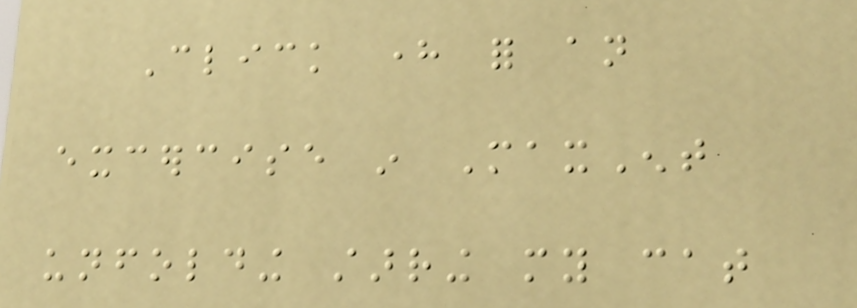Click here for an
excercise in MaxEnt
unfolding starring my cat
